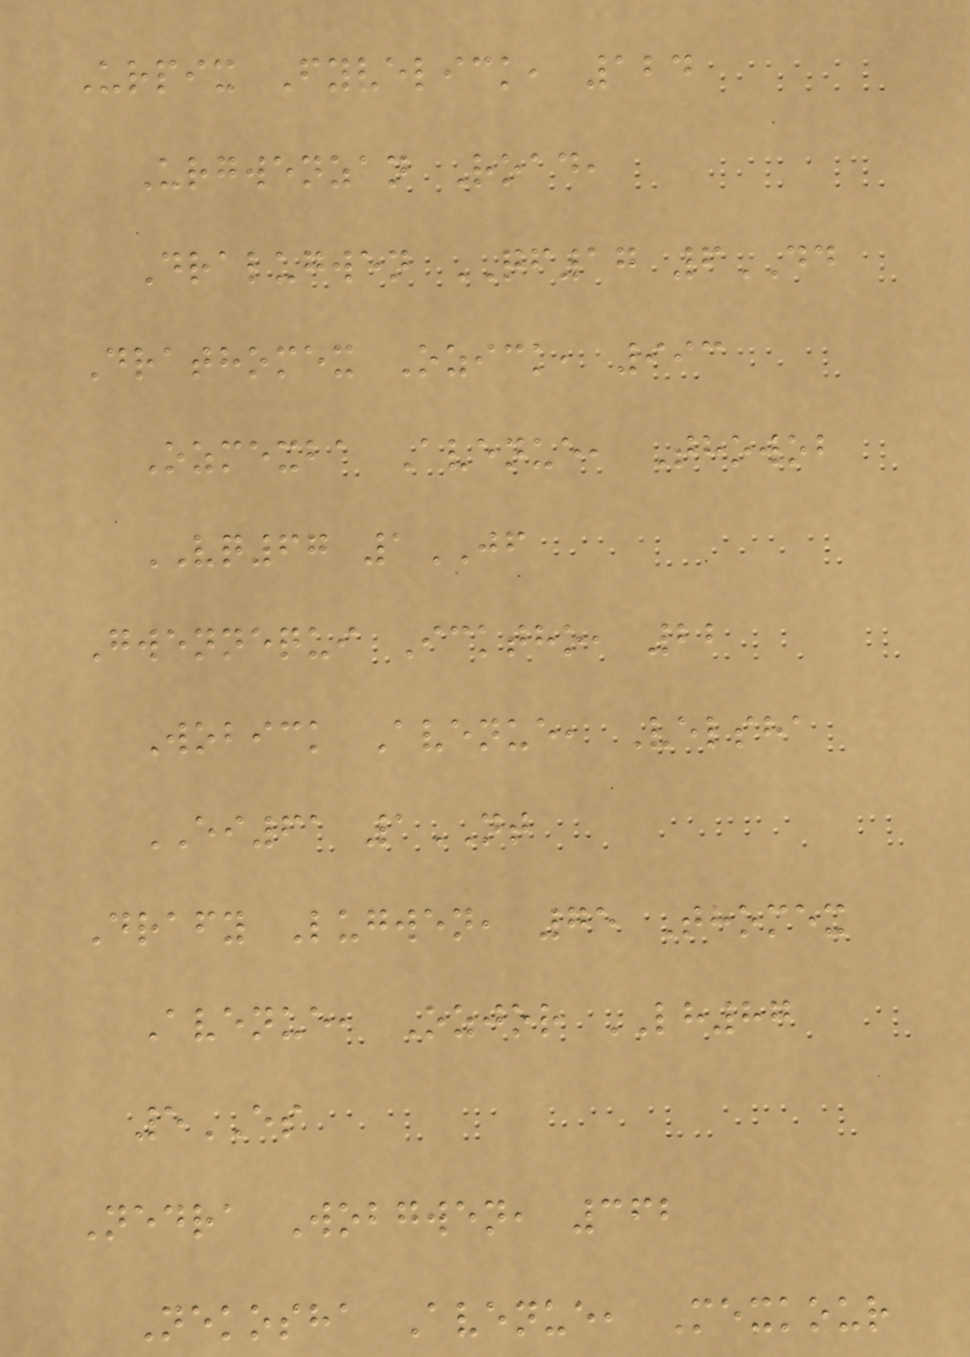Urpix Fyvelick, 124
Urgwenzan Road,
Dralugwen QF17 6DD
Drathomex Ozick, 993
Ozmexba Avenue, Thowob
VQ67 1JF
Gwennequi Icktho, 22
Wobick Avenue, Velsha
EI61 1NT
Drafy Lugwen, 75 Thomex
Avenue, Ozjor LH87
5ES
Nedra Wobgwen, 362
Nekosha Avenue, Mexkour
